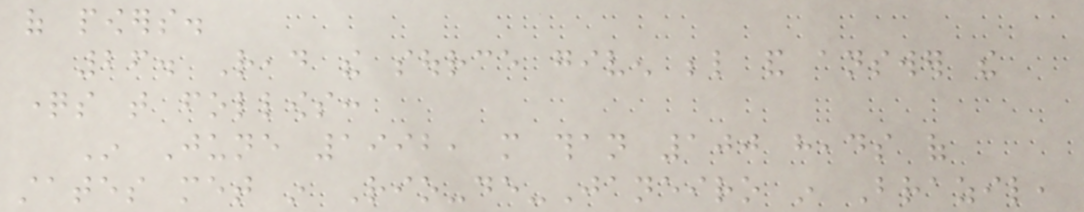of powers.
26. Read the source given below and answer the
questions that follows:
In June 1992, more than 100 heads of
states met in Rio-de-Janeiro in Brazil,
